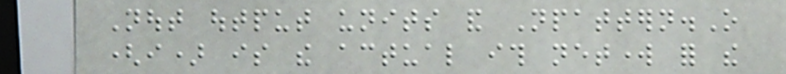Nout output units and Npattern.O
(i) is the actual ith network for the
